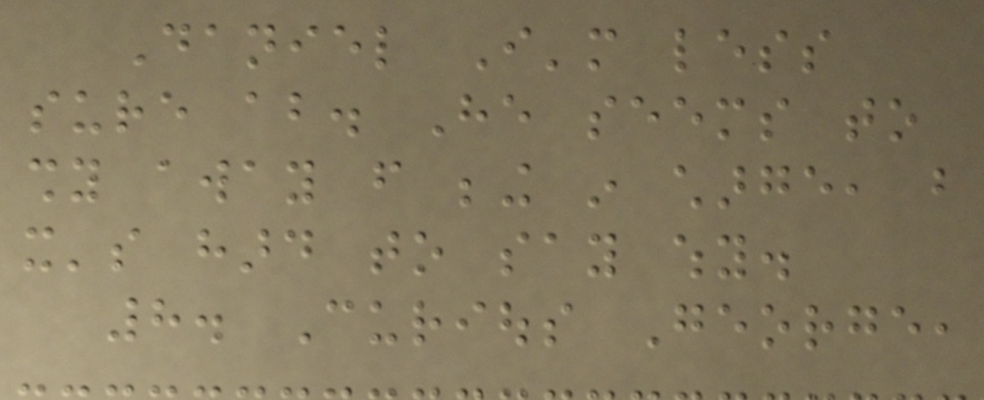Daniel I'm less
sure about. He seems to
shy away from being in charge, but
it's hard to say why.
8. Curious George,
